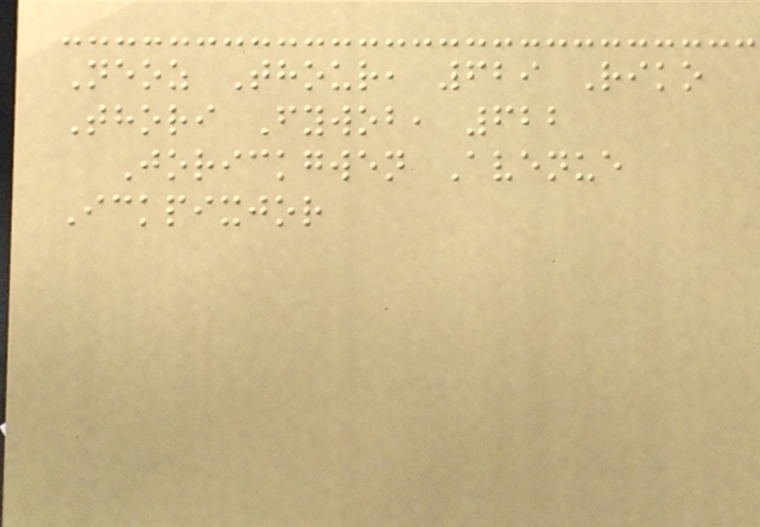Neoz Thour, 629 Riko
Thori Fywob, 622
Jorickgwen Avenue
Ickpixjor
